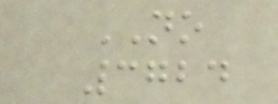NO
3724
